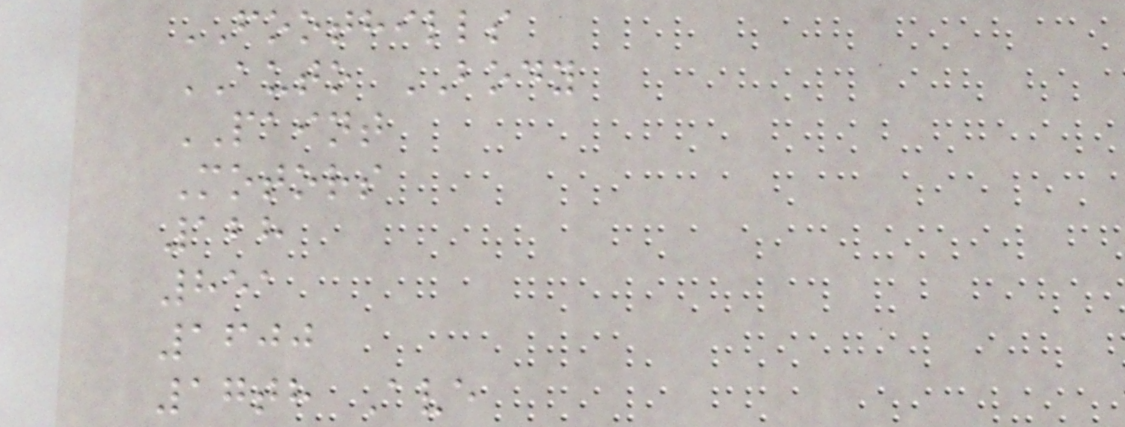FOOTHILLS
AUTO BODY
PAINT
Motors
128
851
1600
17th Ave
